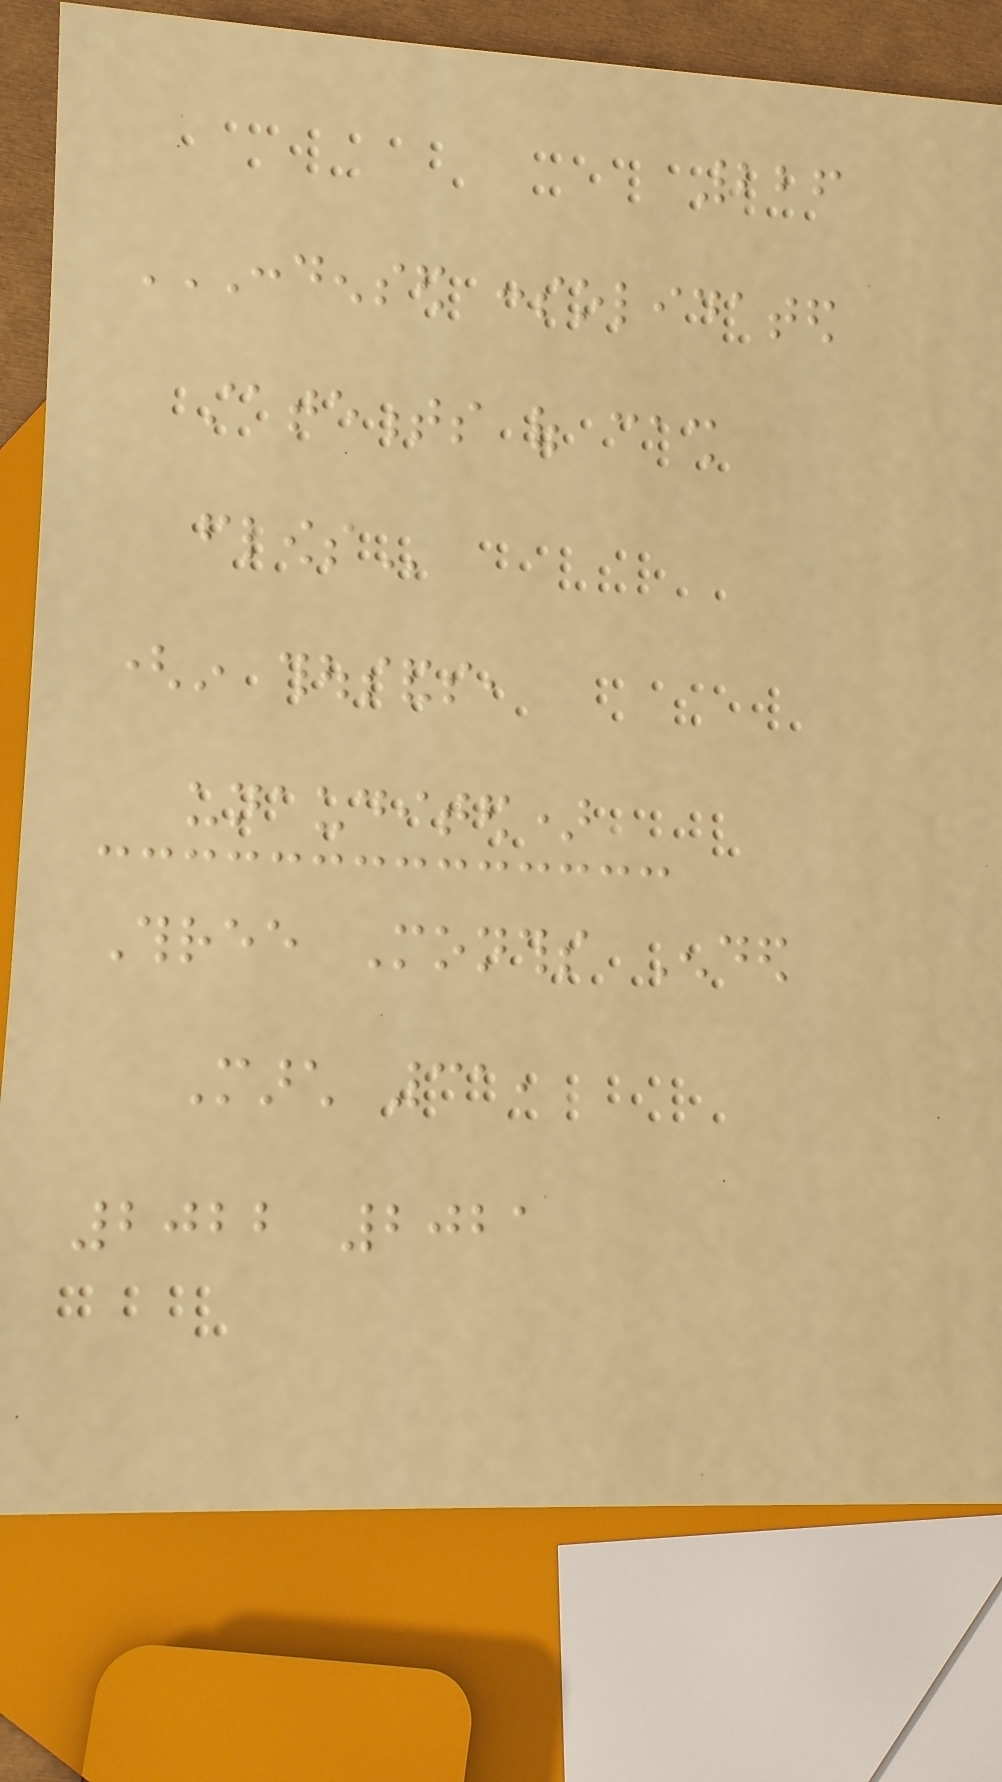226
CONDENSED CONSOLIDATED
STATEMENTS OF CASH
FLOWS
(in thousands,
unaudited)
Three Months Ended
March 31,
2022 2021
